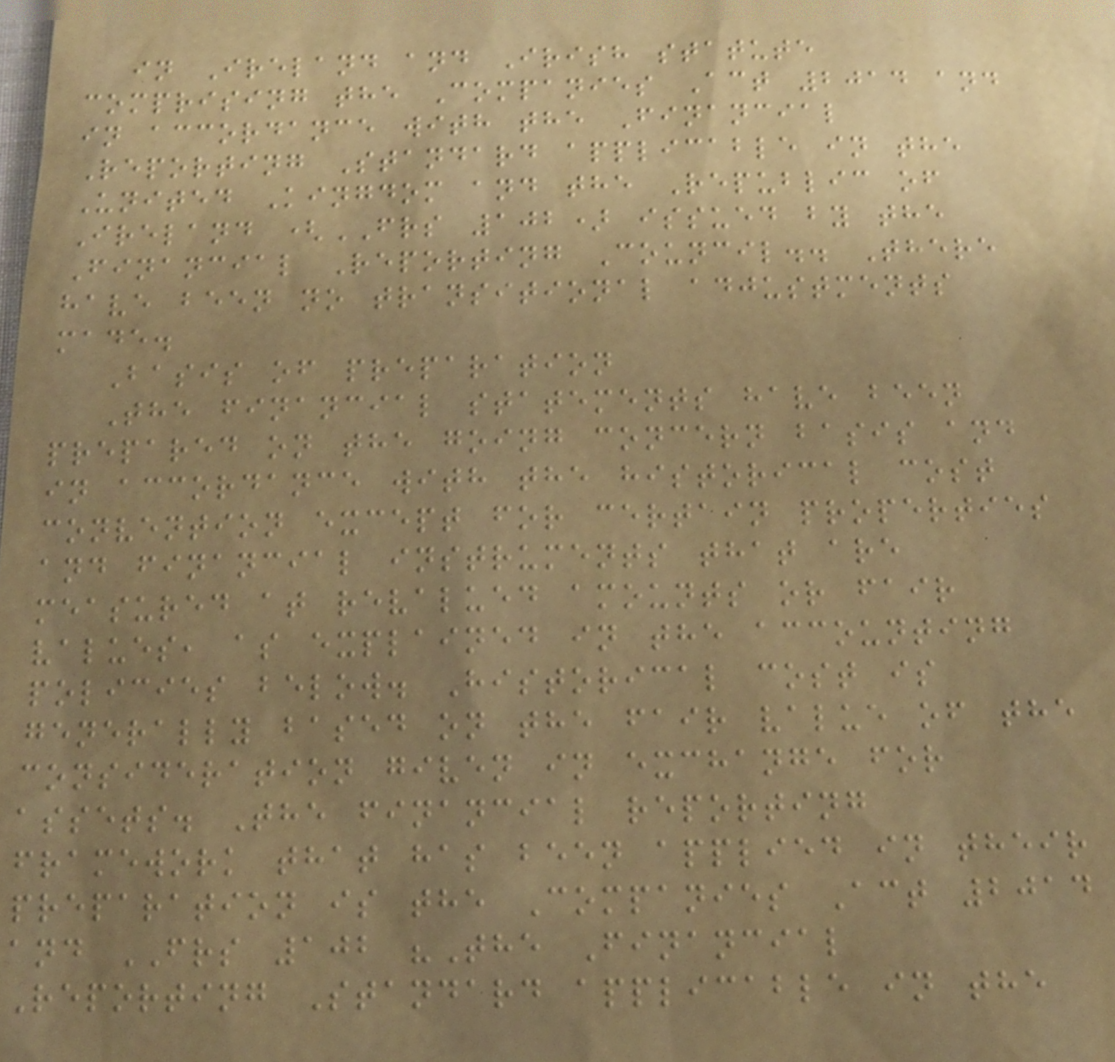in Ireland and Irish statute
comprising the Companies Act 2014 and
in accordance with the Financial
Reporting Standard applicable in the
United Kingdom and the Republic of
Ireland (FRS 102) issued by the
Financial Reporting Council.. There
have been no transitional adjustments
made.
Basis of preparation
The financial statements have been
prepared on the going concern basis and
in accordance with the historical cost
convention except for certain properties
and financial instruments that are
measured at revalued amounts or fair
values, as explained in the accounting
policies below. Historical cost is
generally based on the fair value of the
consideration given in exchange for
assets. The financial reporting
framework that has been applied in their
preparation is the Companies Act 2014
and FRS 102 "The Financial
Reporting Standard applicable in the
